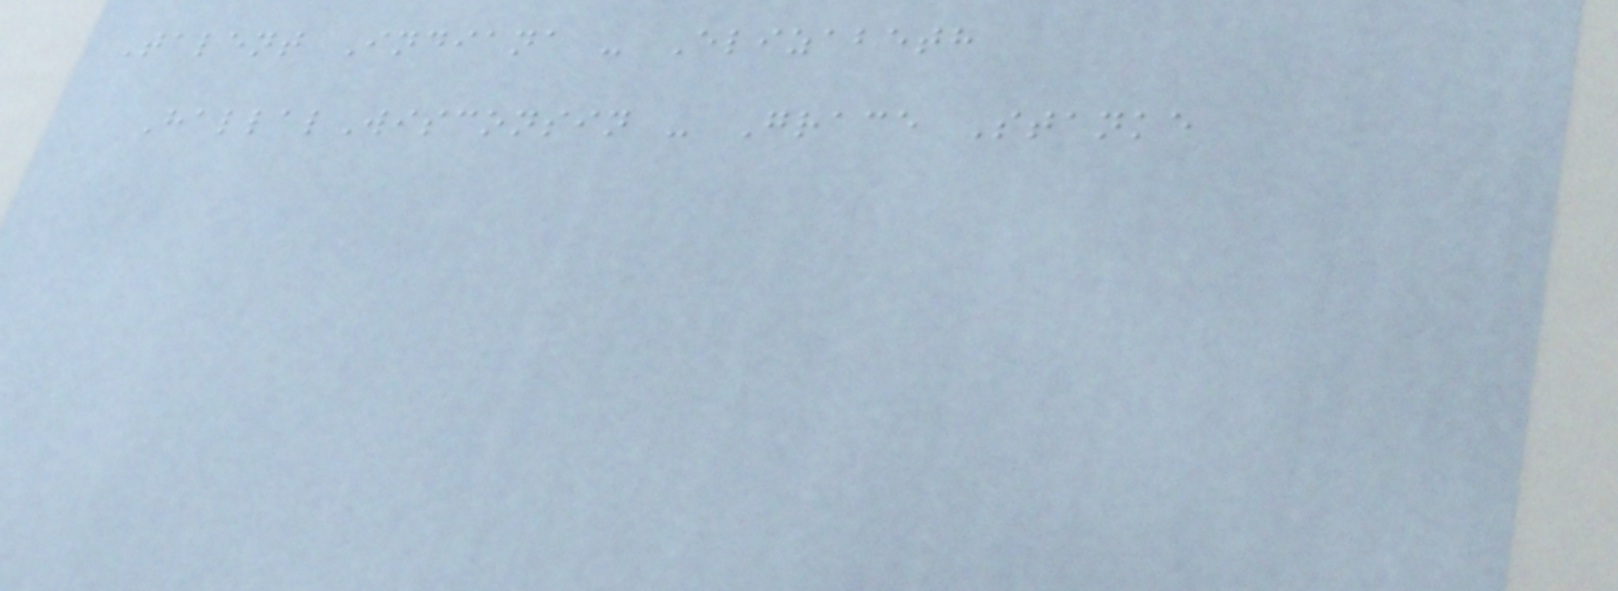Talent Indiana - Elizabeth
HallalWisconsin - Grace Stanke
